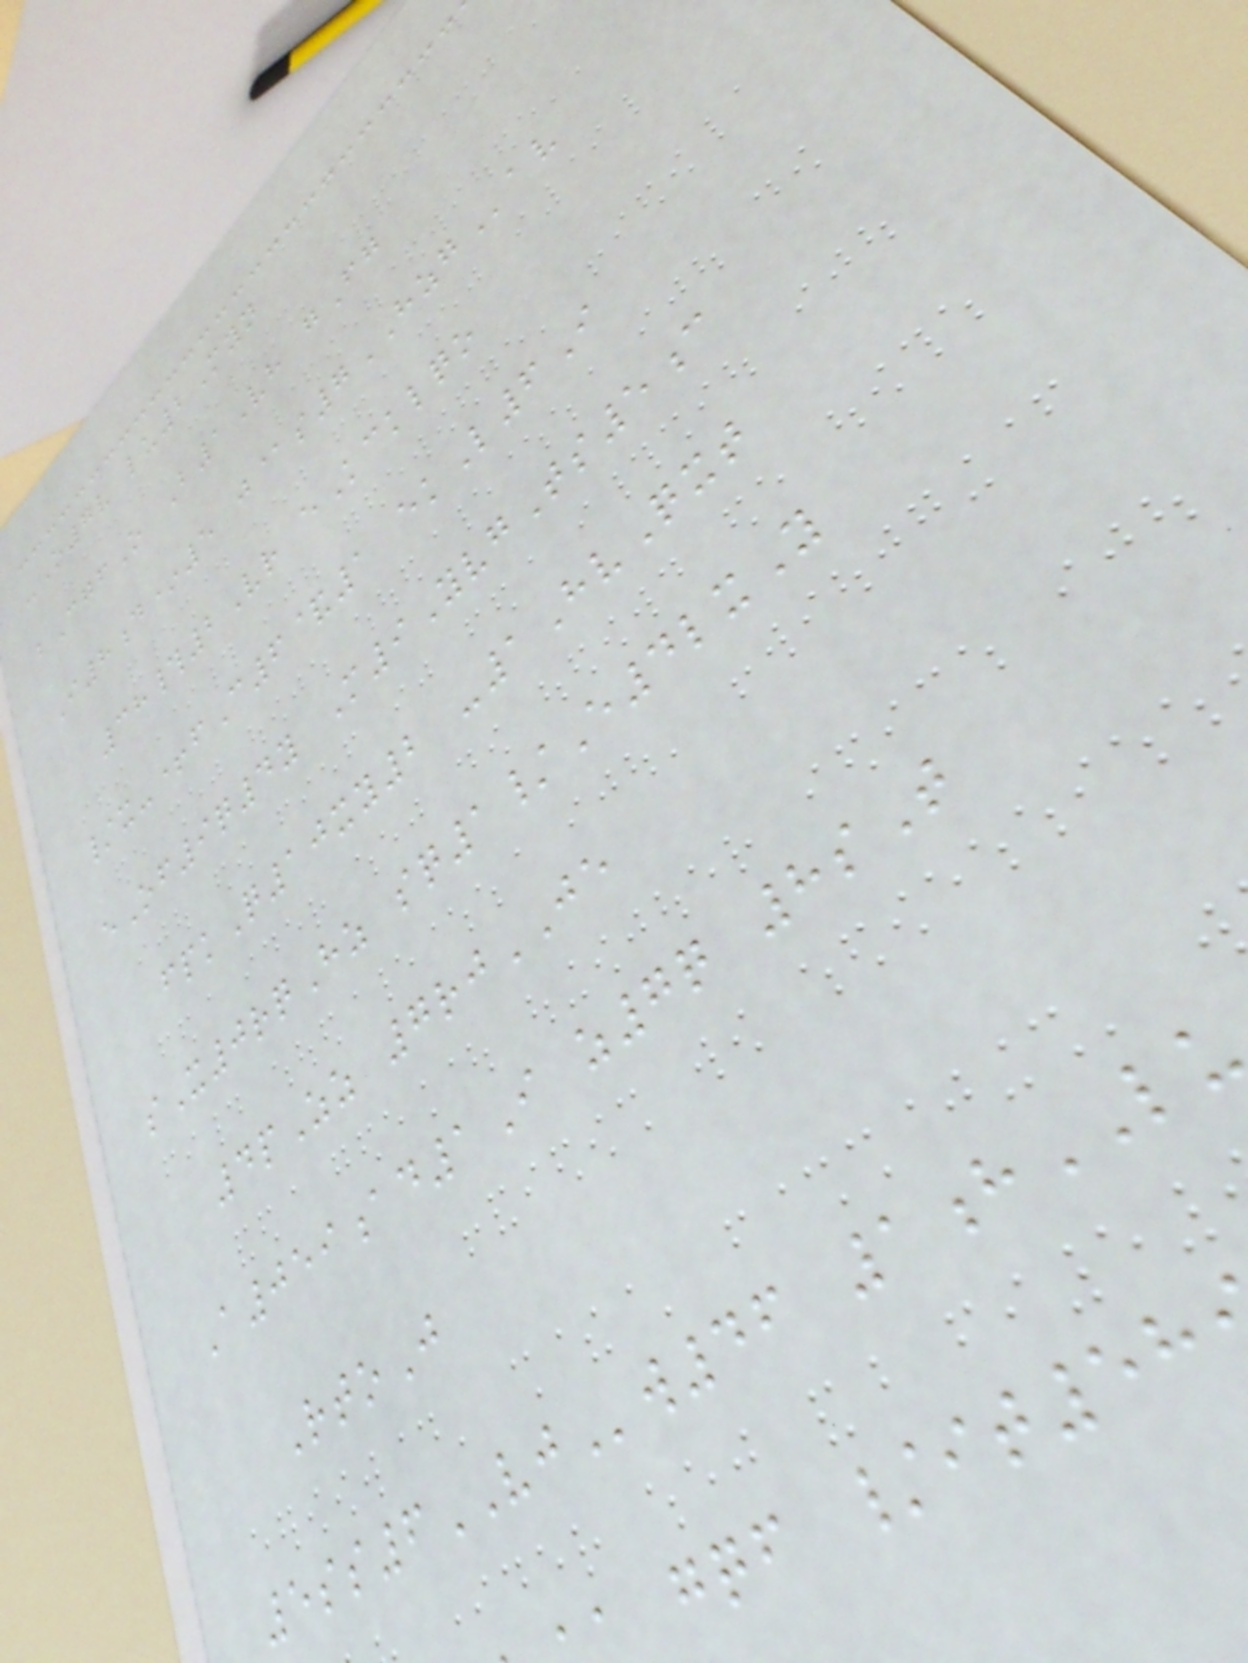-O7v lu2Myn
bCgfO B1Vh gFg
I8d*5 j@s7HZGav
38#2Vr eKcklqo
/x-+fC6&1 ekL6I
eOf9q4y M9YvgTs5c
fpkQ10xy2 -1HvQxt
sX0rqHz sq1/E4lxY
4pZz 7rjJE
A059ad1I z7q 8sT
RtoJ
5ss6VJw46 1hLU
gqf /it58
